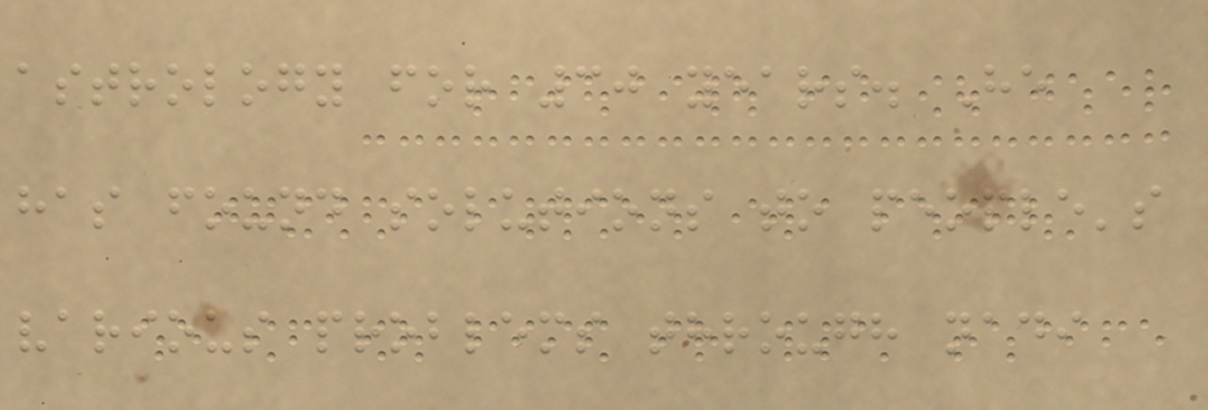astrology for 30 years. He
has found solutions to people's
various problems through nadi
